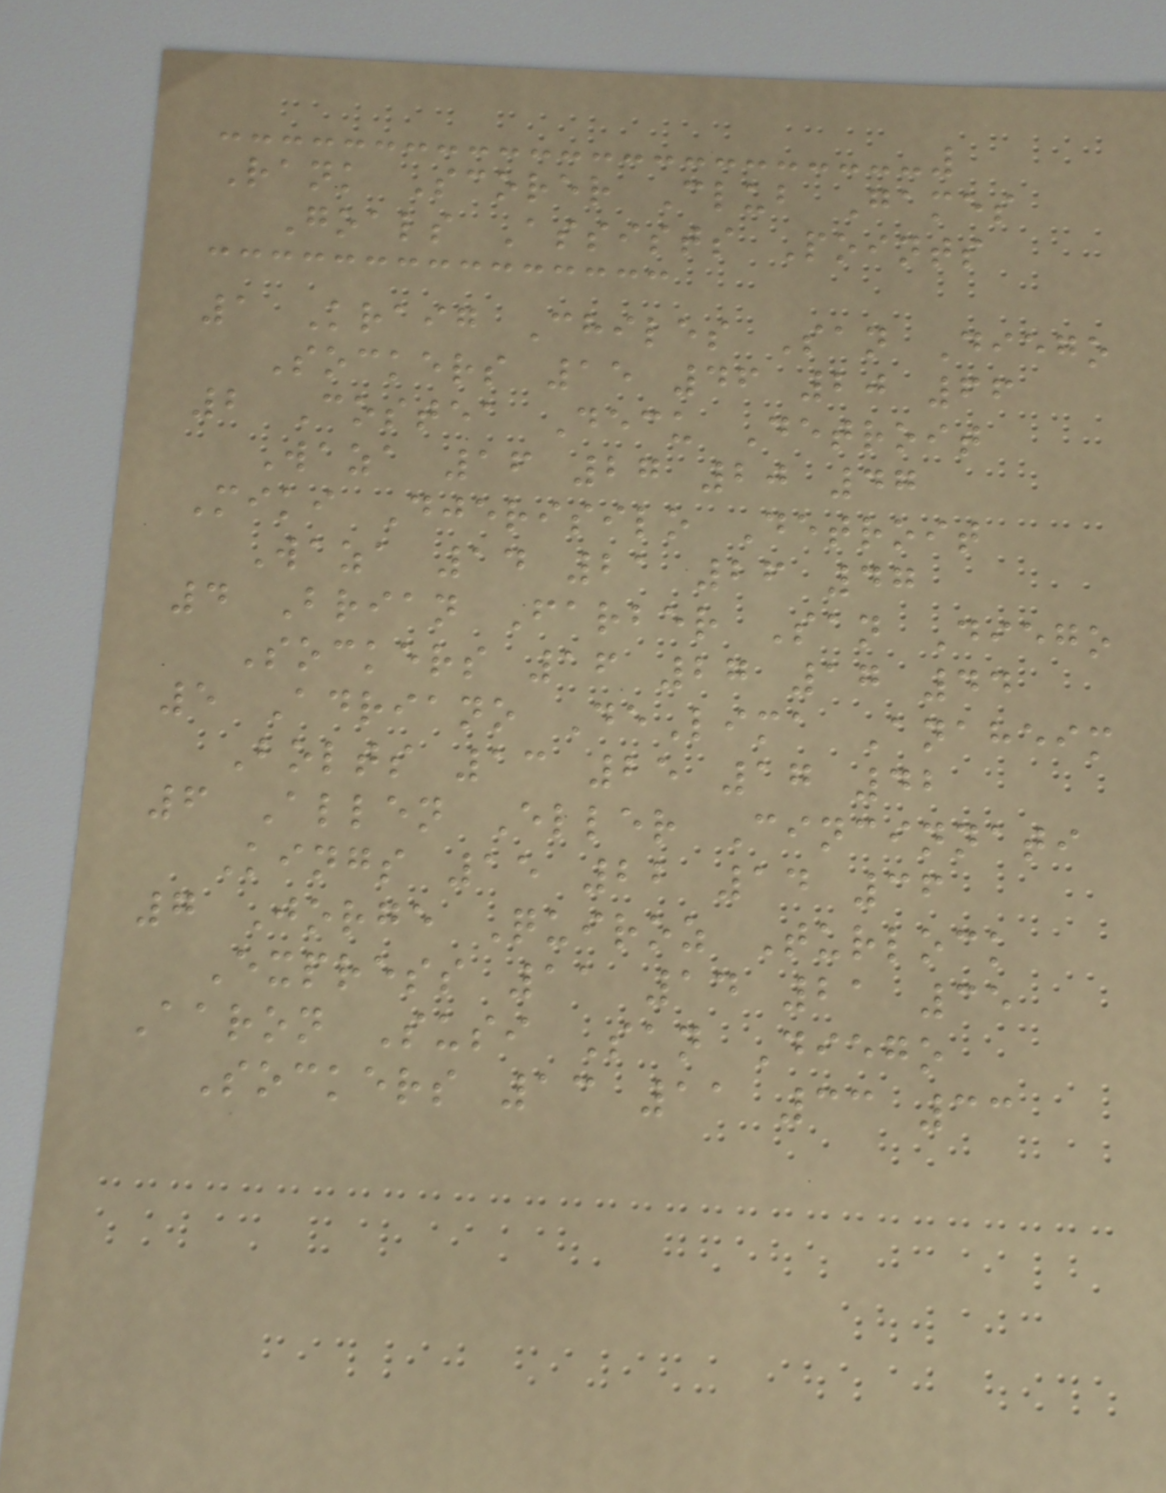Rank Scorer Club Games
Goals Assists Points
1 Kraig Chiles San Diego
Sockers 15 46 20 66
2 Costea Decu Detroit
Waza 16 27 20 47
Miki Djerisilo Detroit
Waza 14 21 26 47
4 Brian Farber San Diego
Sockers 16 27 17 44
5 Adriano DeLima Anaheim
Bolts 13 25 17 42
6 Allen Eller Cincinnati
Kings 15 22 14 36
7 Jorge Quiroz Turlock
Express 11 14 21 35
Aaron Susi San Diego
Sockers 13 11 33 33
